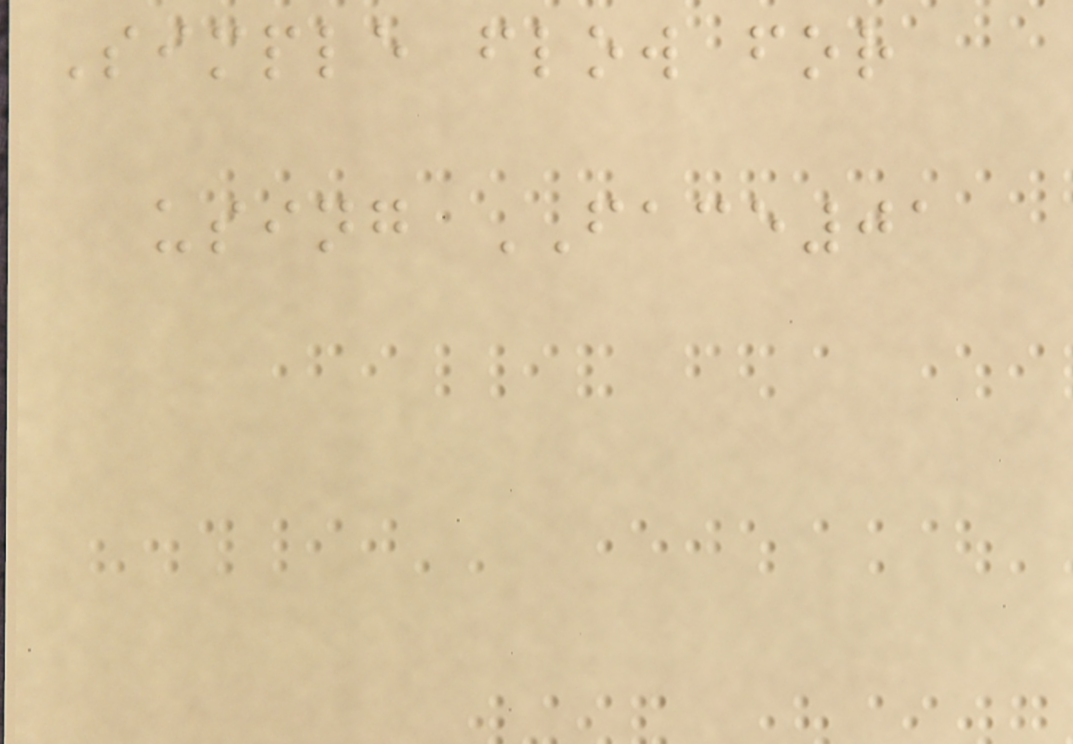Simple flow for
using FACE01
